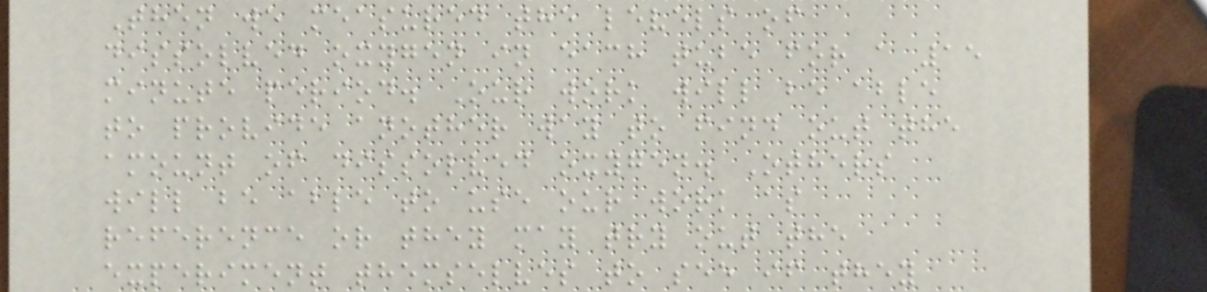Then we measured the levels of
dissolved oxygen in each tube for a 15
minute period. Our work will be able
to provide another way to find out the
amount of dissolved oxygen. Others
will be able to use our work as
reference or they may try out the
experiment themselves to see if they
